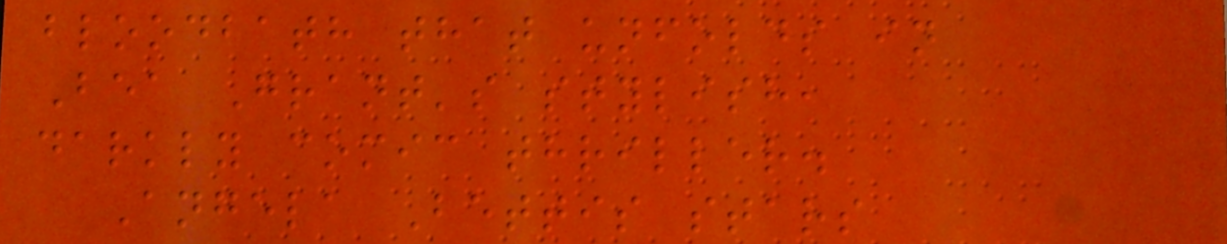bloodbath that unfolds in
Bea Grant's stylish,
darkly comic thriller.
Angela Bettis stars
